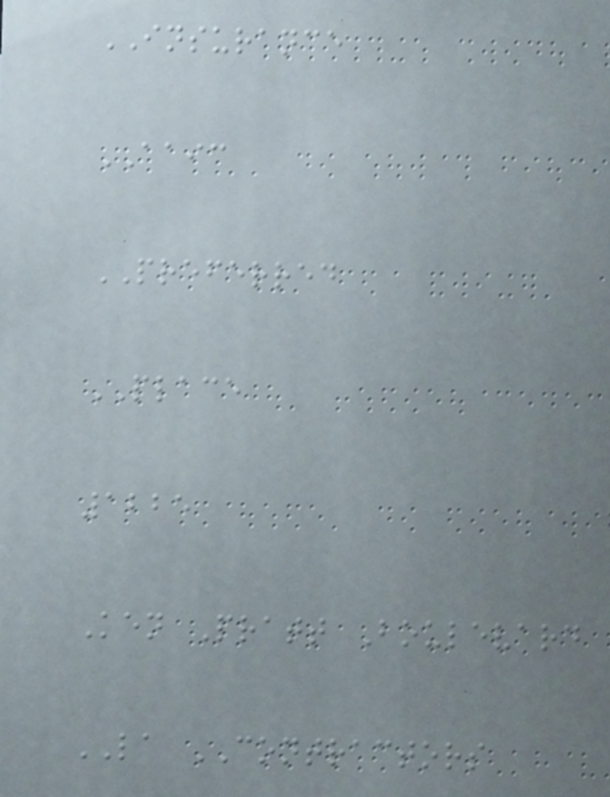INSURANCE
AAIC
PREFERRED
PLACE
1225
Ken Pratt Boulevard
LA CONTRACTORS
